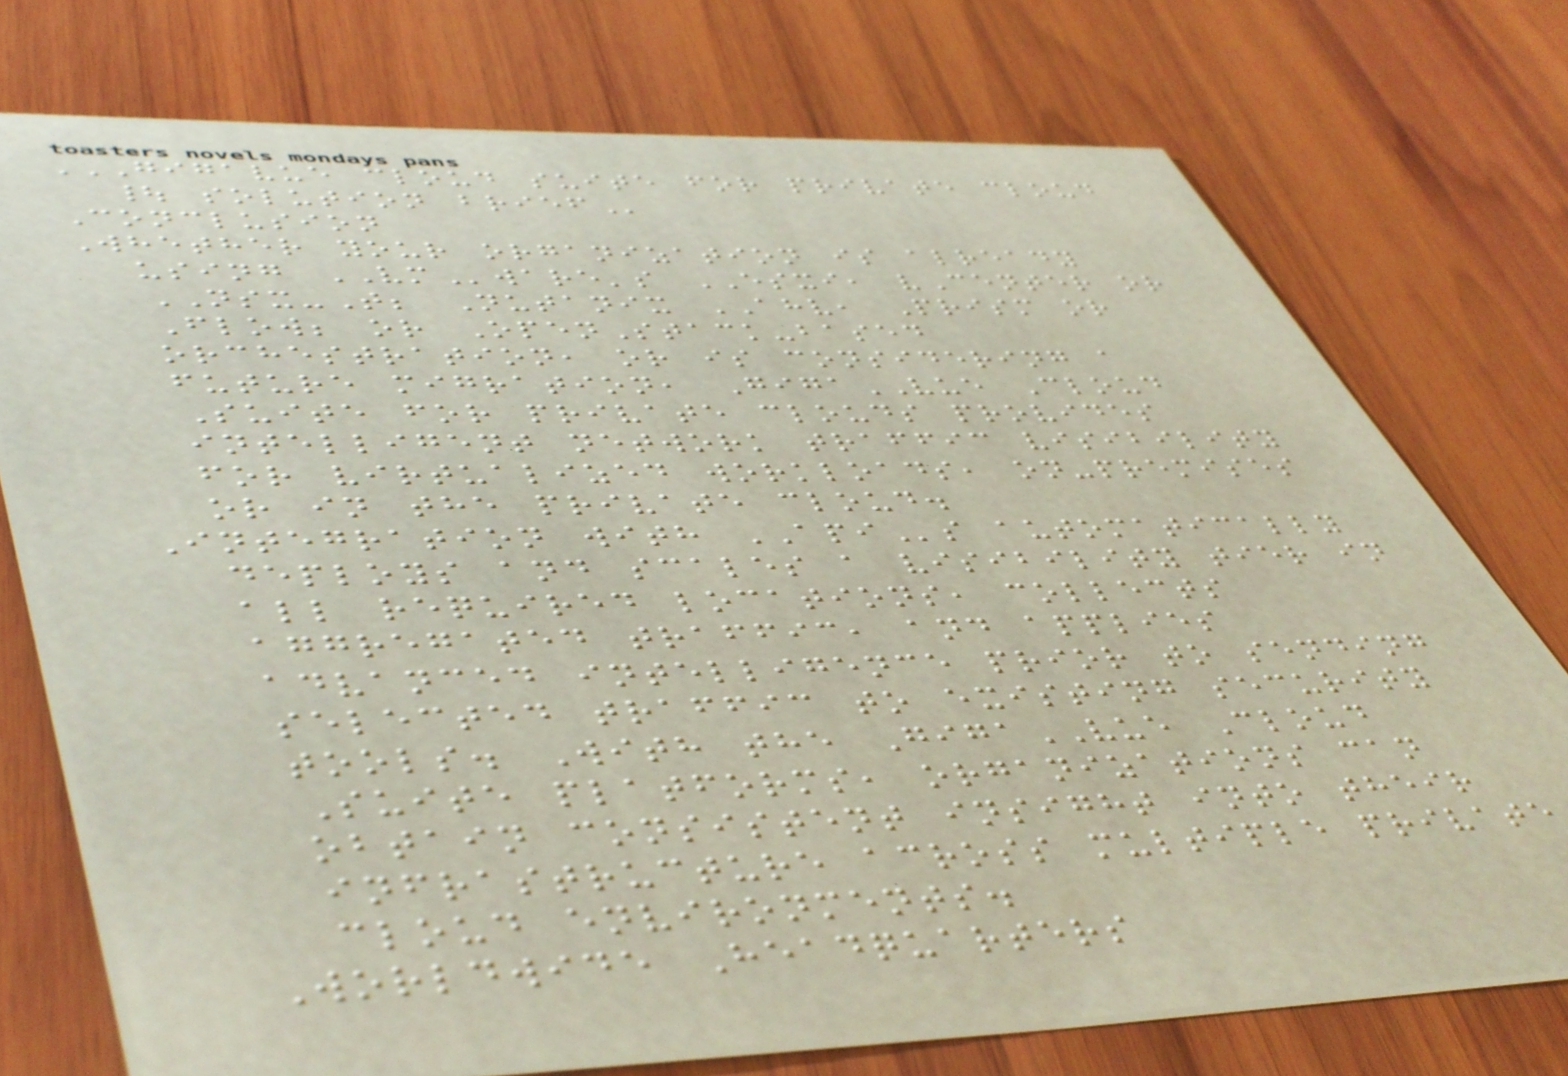GIGAVUE CLOUD SUITE FOR PRIVATE CLOUD
| SOLUTION BRIEF
Conclusion
Whether your organization is already
using VMware's ESXI, vCenter or
NSX-T; Nutanix AHV, Prism or
Flow; or OpenStack-based
orchestration, or is considering a
future migration, GigaVUE Cloud
Suite for private clouds provides
intelligent network traffic visibility
for virtualized workloads, on-premises
or in the private cloud.
Integration with APIs automatically
deploys and scales a visibility tier in
all required locations, collects
aggregated traffic, and applies
advanced intelligence prior to sending
selected traffic to existing security
tools. With the GigaVUE Cloud
Suite platforms, organizations can
obtain consistent insight into their
infrastructure across multiple private
cloud environments.
Worldwide Headquarters
